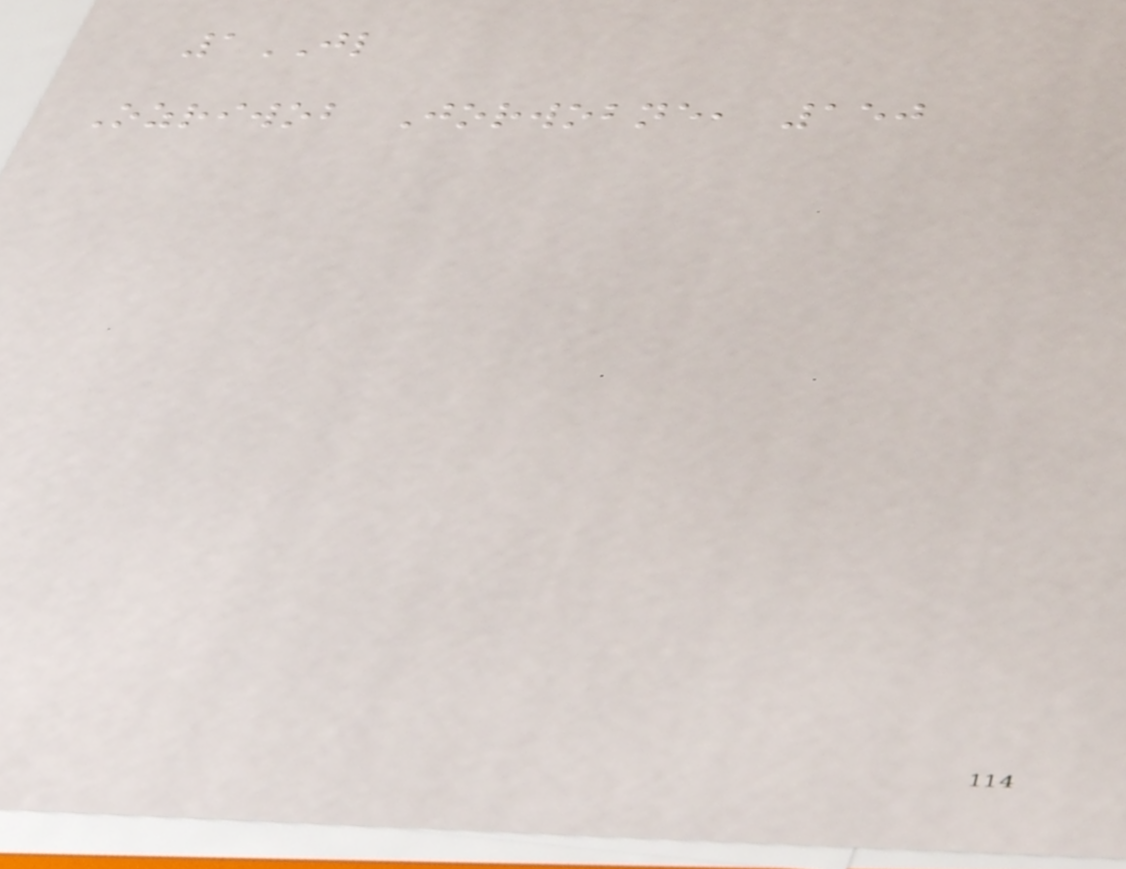1JL
Ozriwob Jorwobne, 150
